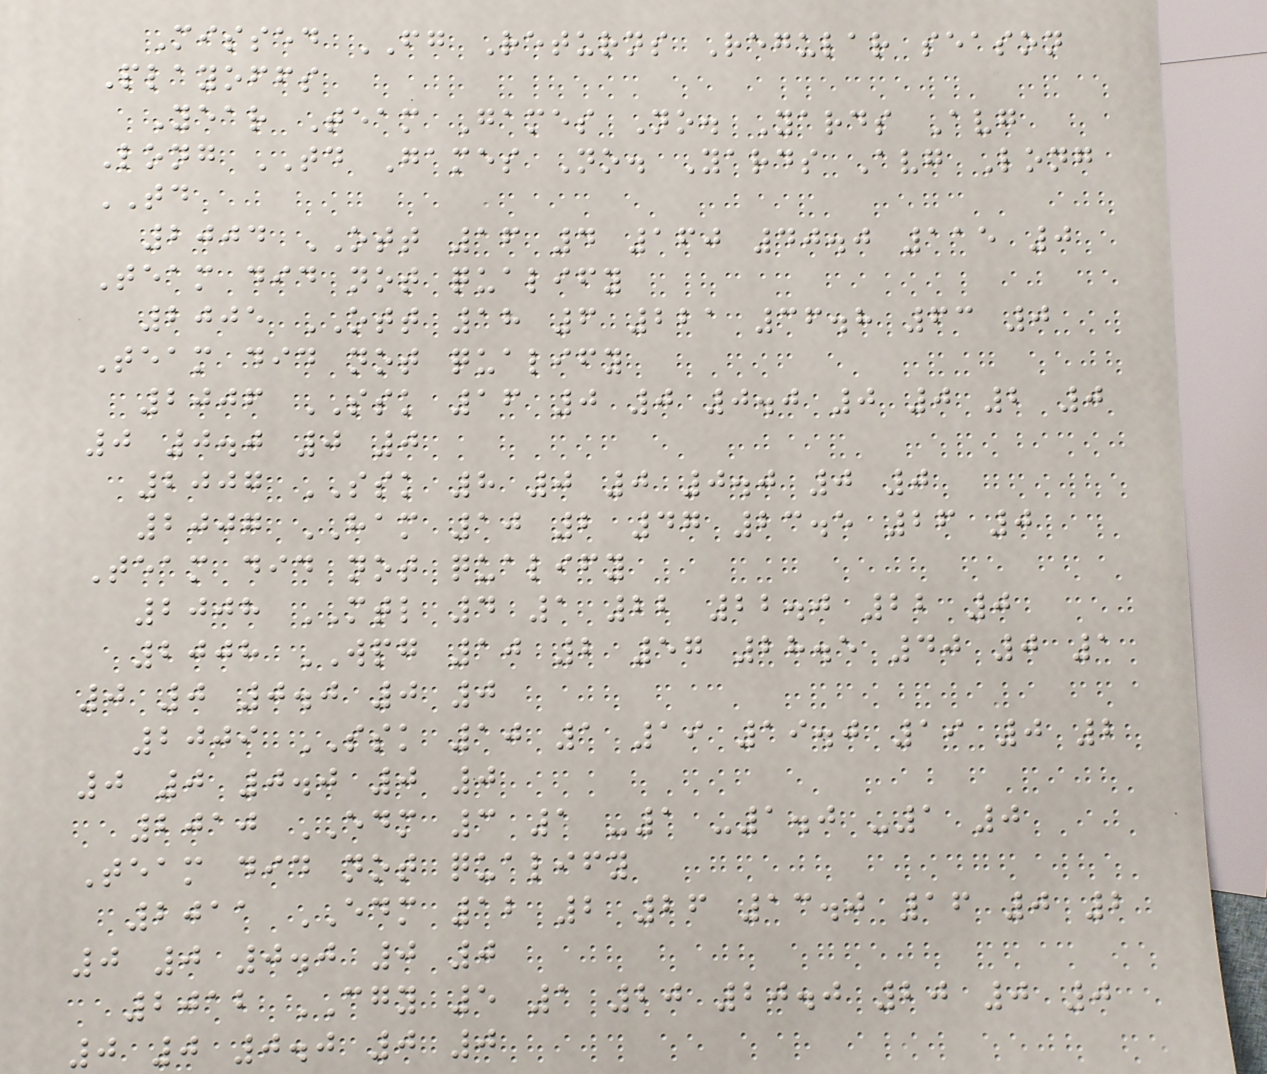Missed FG Returns Regular season
Playoffs
Year Team Games No. Yards Avg
Long TD Games No. Yards Avg Long
TD
2004 OTT 16 4 160 40.0 115 0
Team did not qualify
2005 OTT 18 6 221 36.8 63 0
Team did not qualify
2006 SSK 16 0 0 0.0 0 0 2 0
0 0.0 0 0
2007 SSK 8 0 0 0.0 0 0
2007 HAM 10 2 47 23.5 26 0
Team did not qualify
2008 MTL 4 1 22 22.0 22 0
2008 WPG 10 2 57 28.5 40 0 1
0 0 0.0 0 0
2009 SSK 10 1 19 19.0 19 0 2
0 0 0.0 0 0
2010 EDM 3 1 -1 -1.0 -1 0
Team did not qualify
2011 EDM 12 2 26 13.0 16 0 2
0 0 0.0 0 0
2012 CGY 5 1 20 20.0 20 0 0
0 0 0.0 0 0
